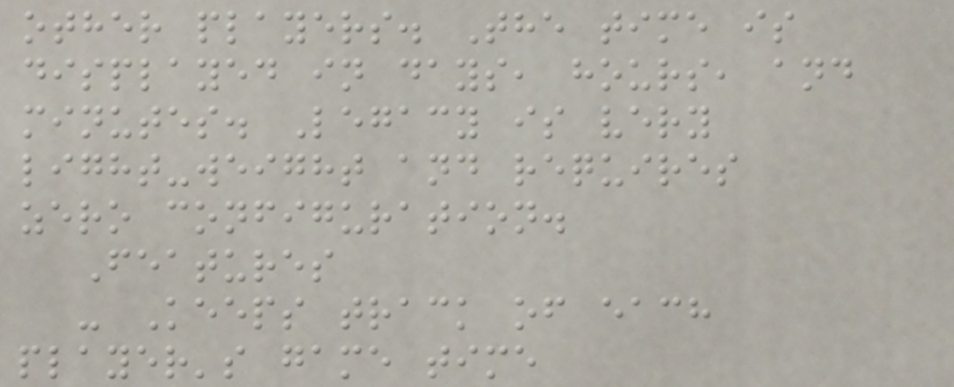other players. The time is
displayed in days, hours, and
minutes. Legacy is very
light-weight and requires
zero configuration.
Features
- Keeps track of each
player's game time
